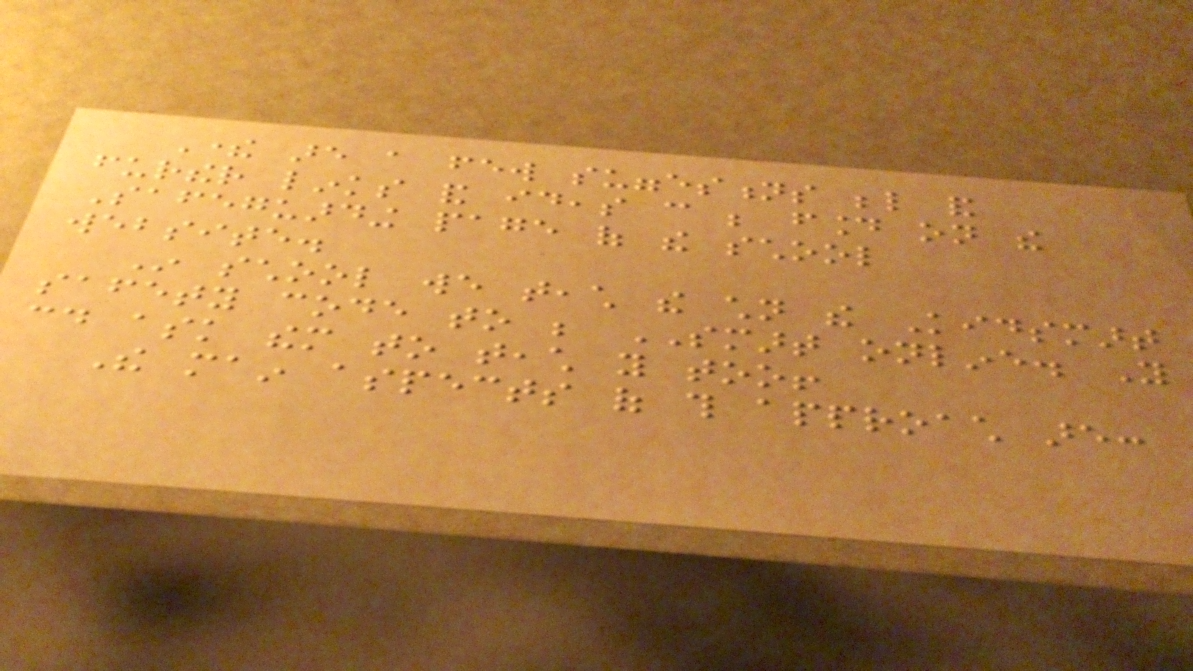There are a few suggestions below and
further links and ideas can be found on the
Safeguarding page of the school
website.
In school we teach the children the Kidsmart
safety code to be SMART online. You
could ask them to teach you too!
The main aspects of this approach are:
